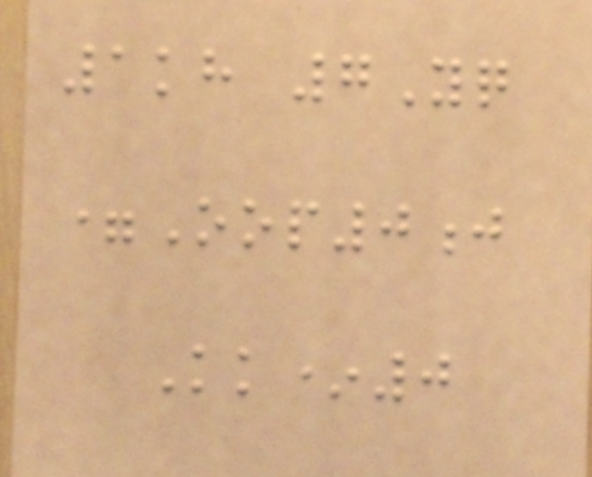1kh 7Yq
=Oop0j
Kk*0
